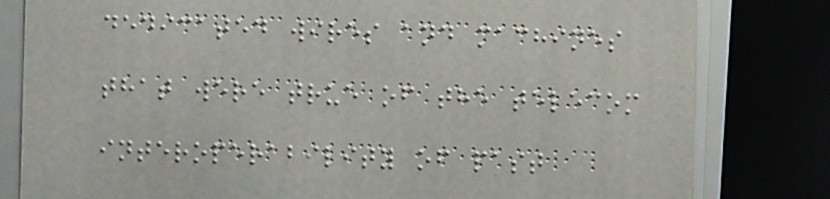dedicated wires and machines
that were true of the telecom
interoperability of past
